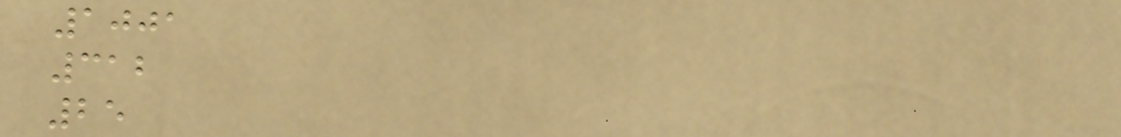1001
312
25
